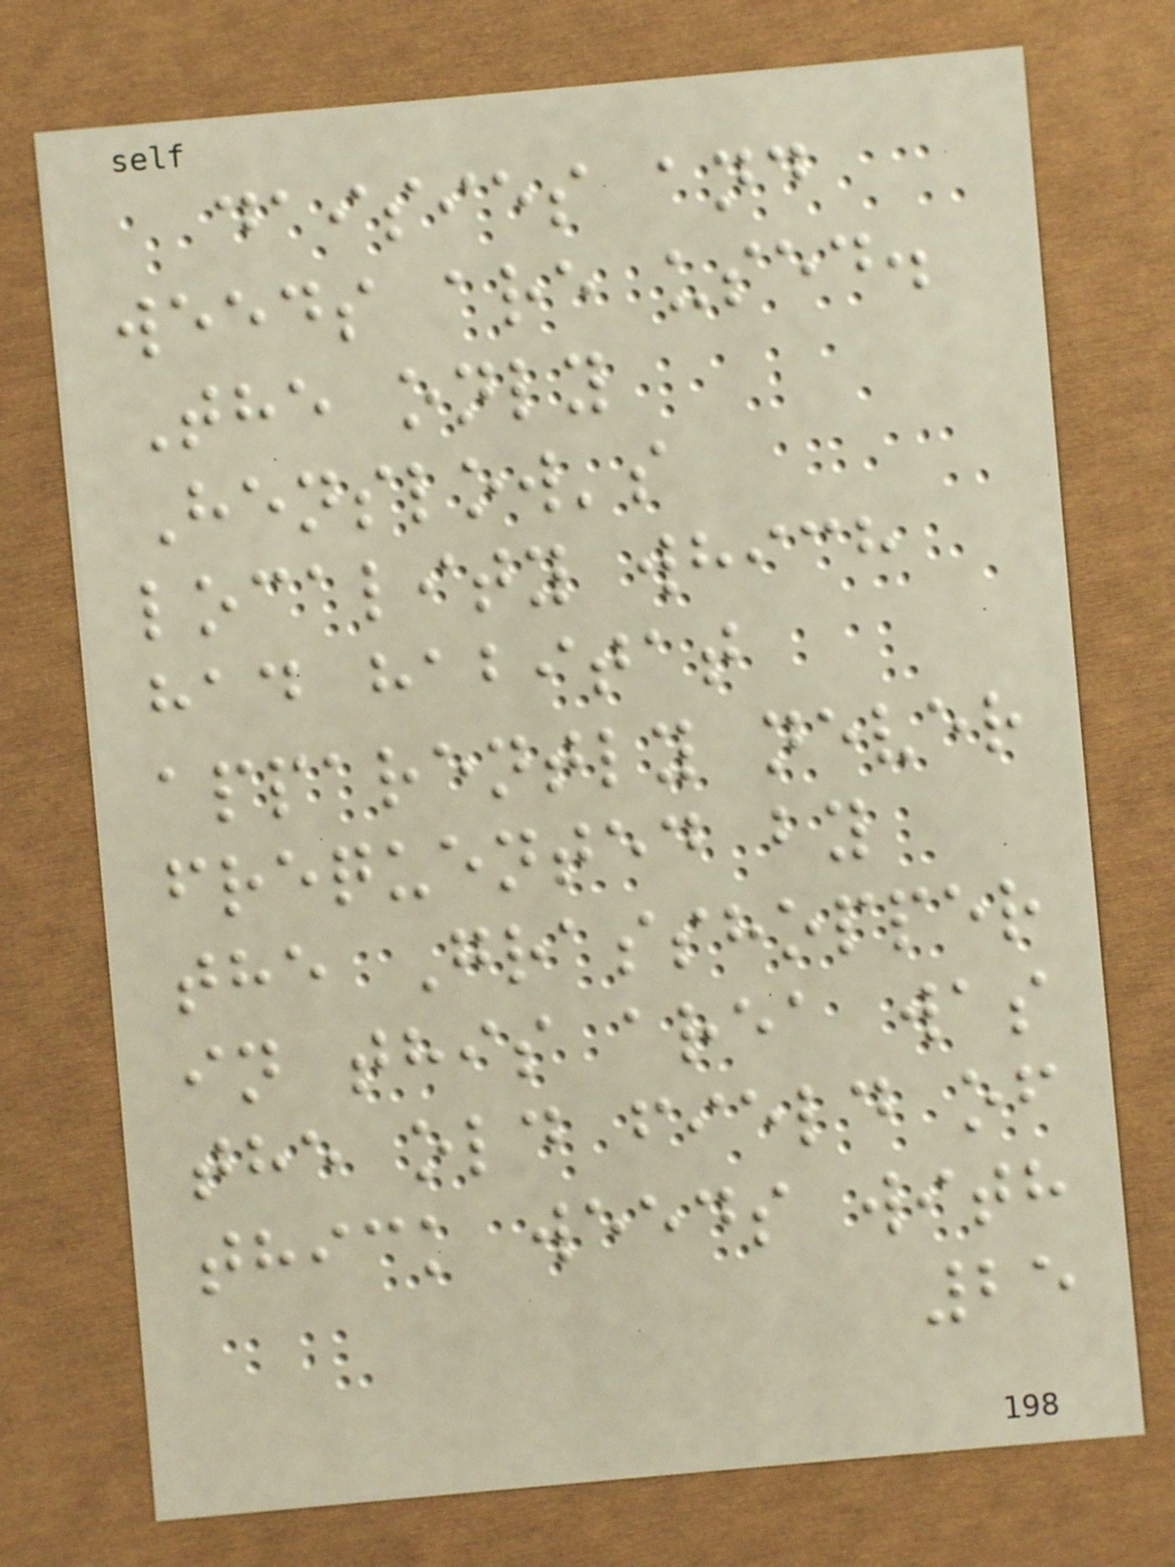daisies and
weeds are used.
The only
Henslow's
locality which
had habitat
apparently never
frequented by
the Grasshopper
in this area was
the old field of
thick weeds with
25
